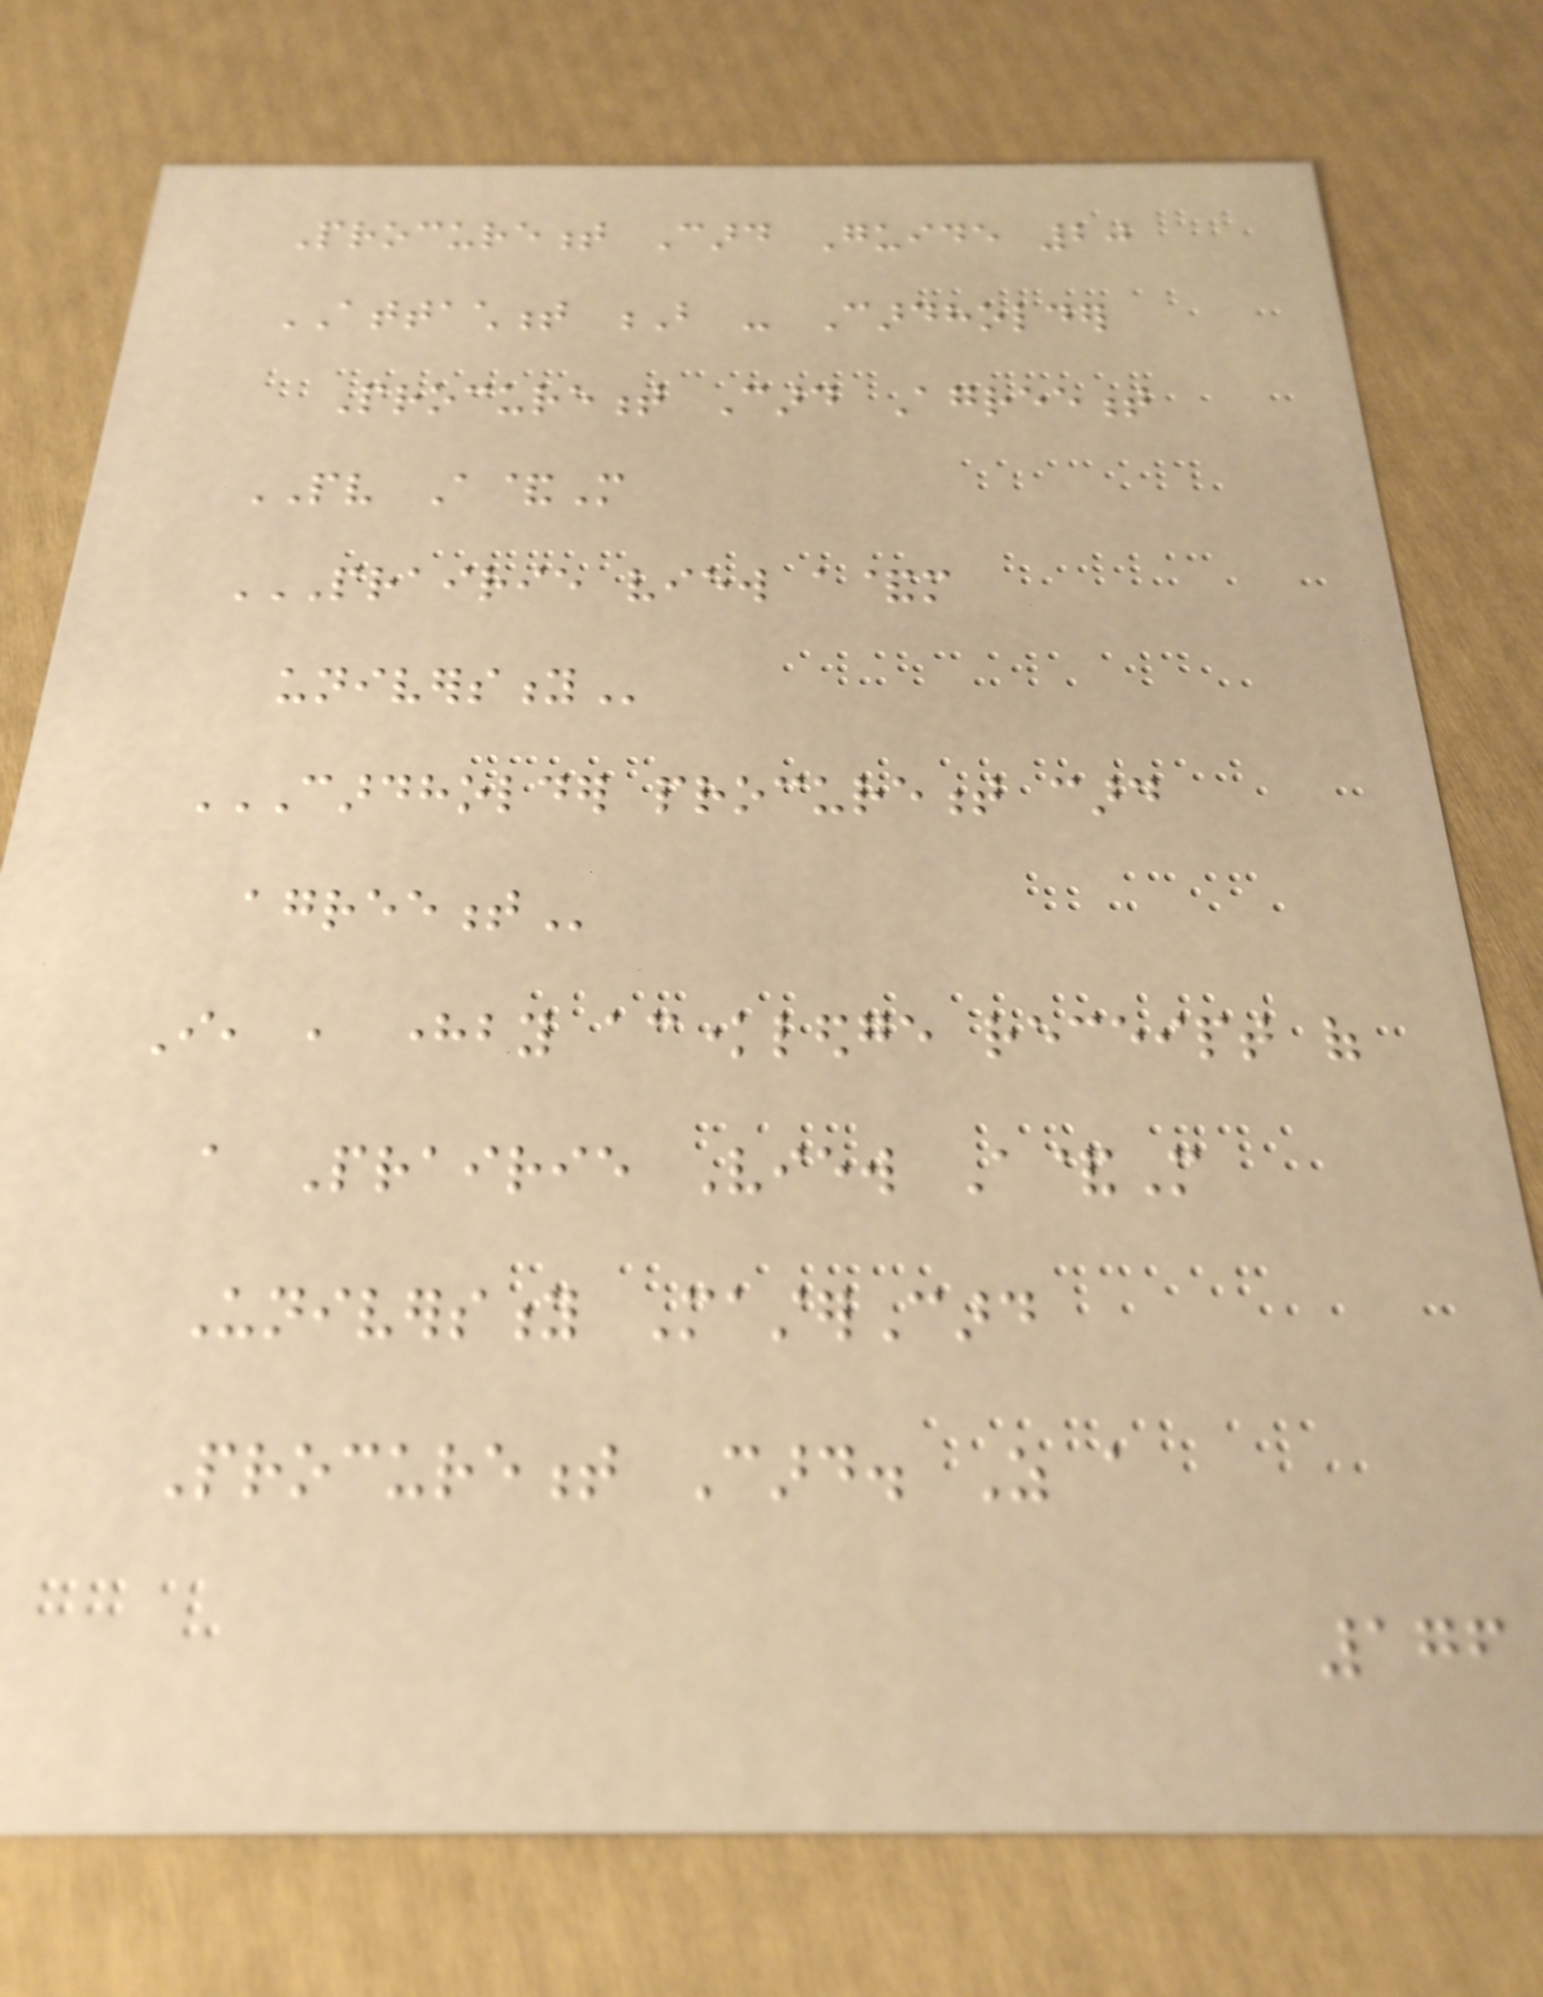Procurement Card Guide 20
ATTACHMENT B - Cardholder
Procurement Card Agreement
PV A&M
PRAIRIE VIEW A&M
UNIVERSITY
CARDHOLDER PROCUREMENT CARD
AGREEMENT
I, , hereby acknowledge receipt of
a Prairie View A&M
University MasterCard
Procurement Card. As a
176
